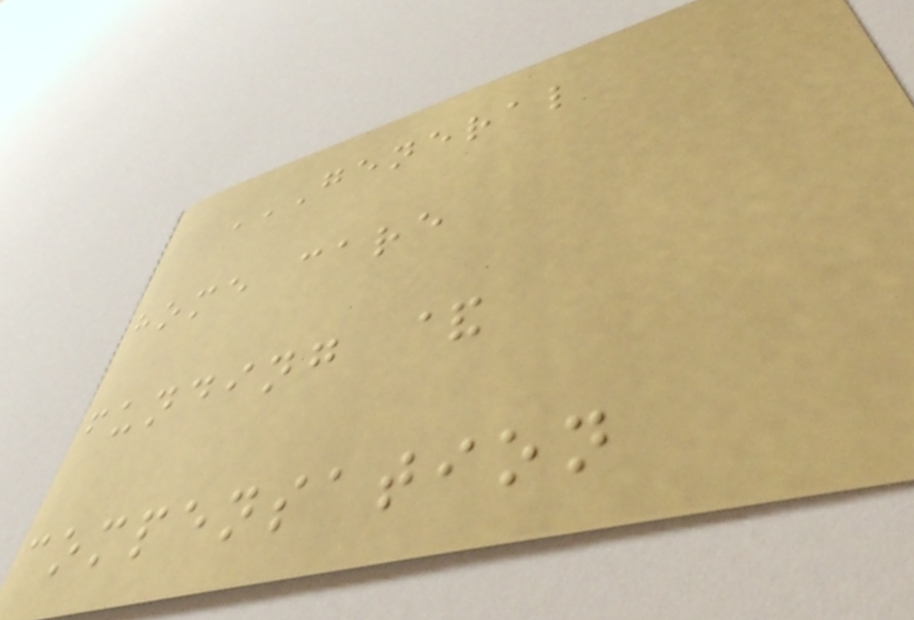GENERAL
HOME CARE
FUNDING &
COMPENSATION
